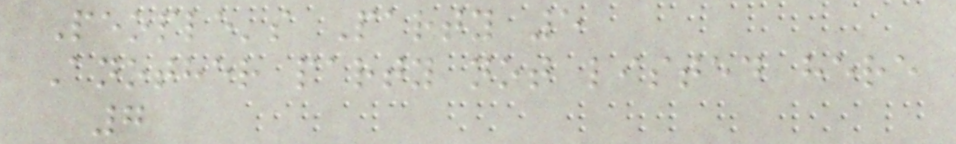People's Party 5
Another party not listed here
7
